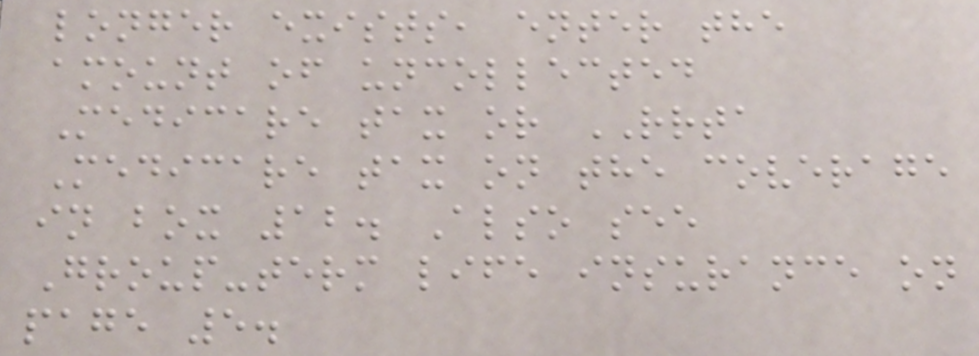longer exists, enter the
amount of uncollected
Medicare tax or RRTA
Medicare tax on the coverage
in box 12. Also see
Group-term life insurance on
page 5.
